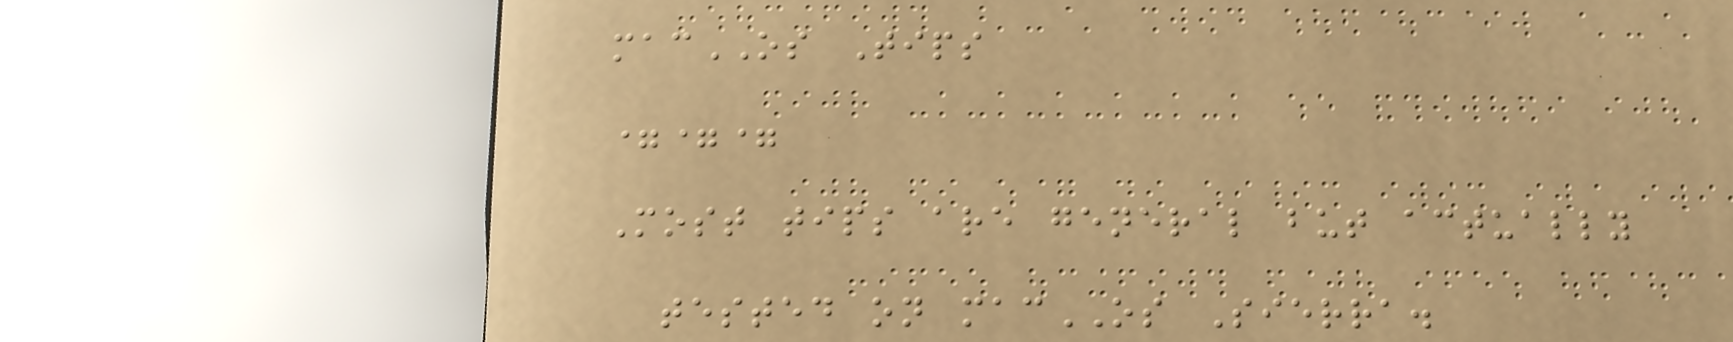macOS Tips
===
Most tips are general but actually
tested on macOS Sierra.
